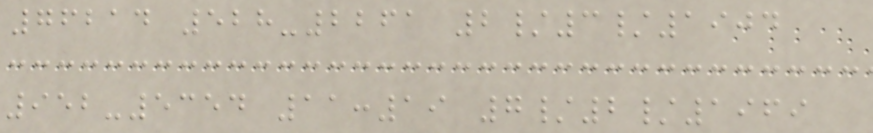76214 528-2261 2/3/1904
952-5354 11:19 7/2/1969
